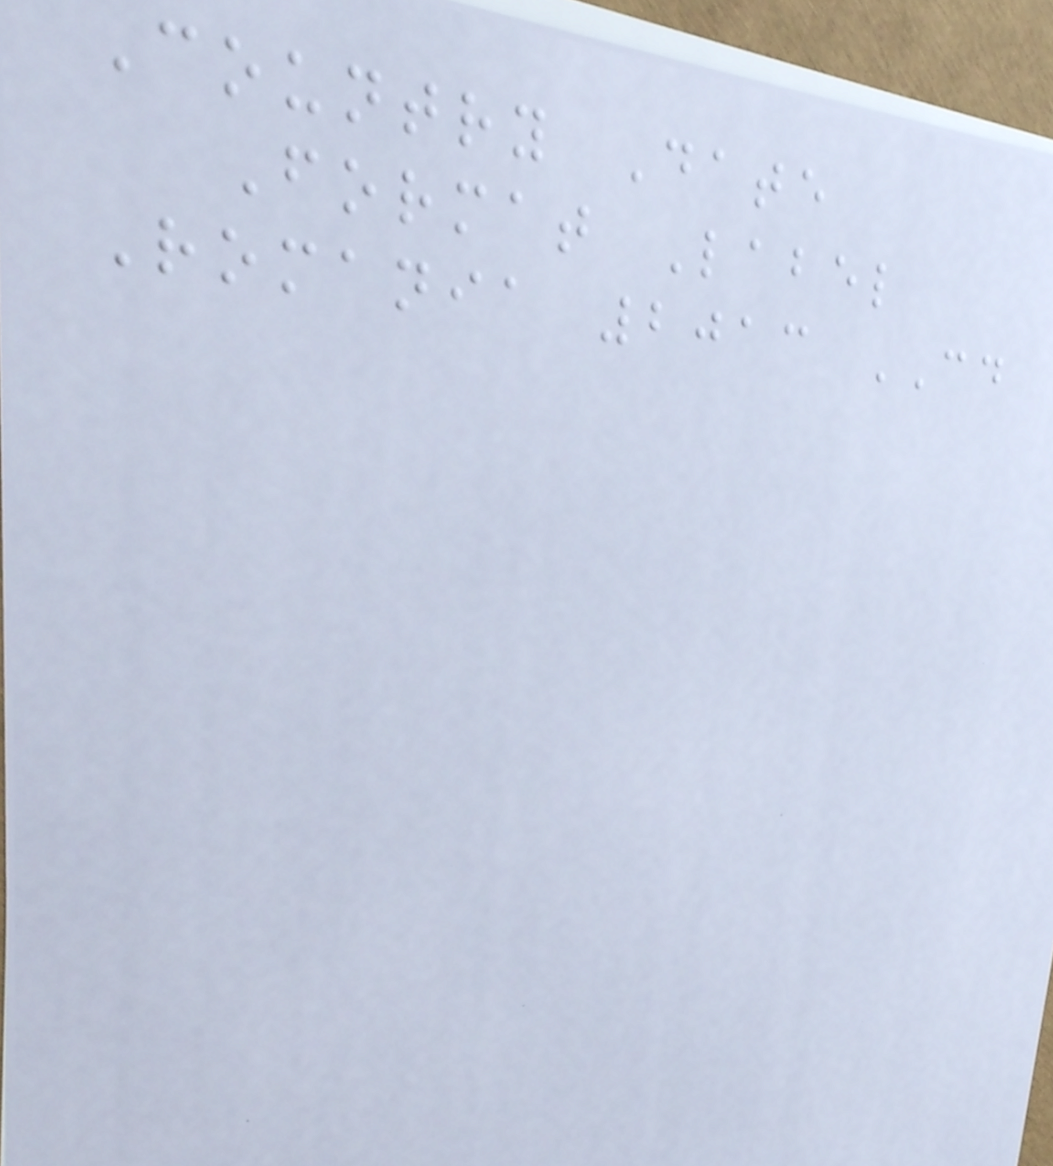Country Date
Format Label
Romania 2013 CD
